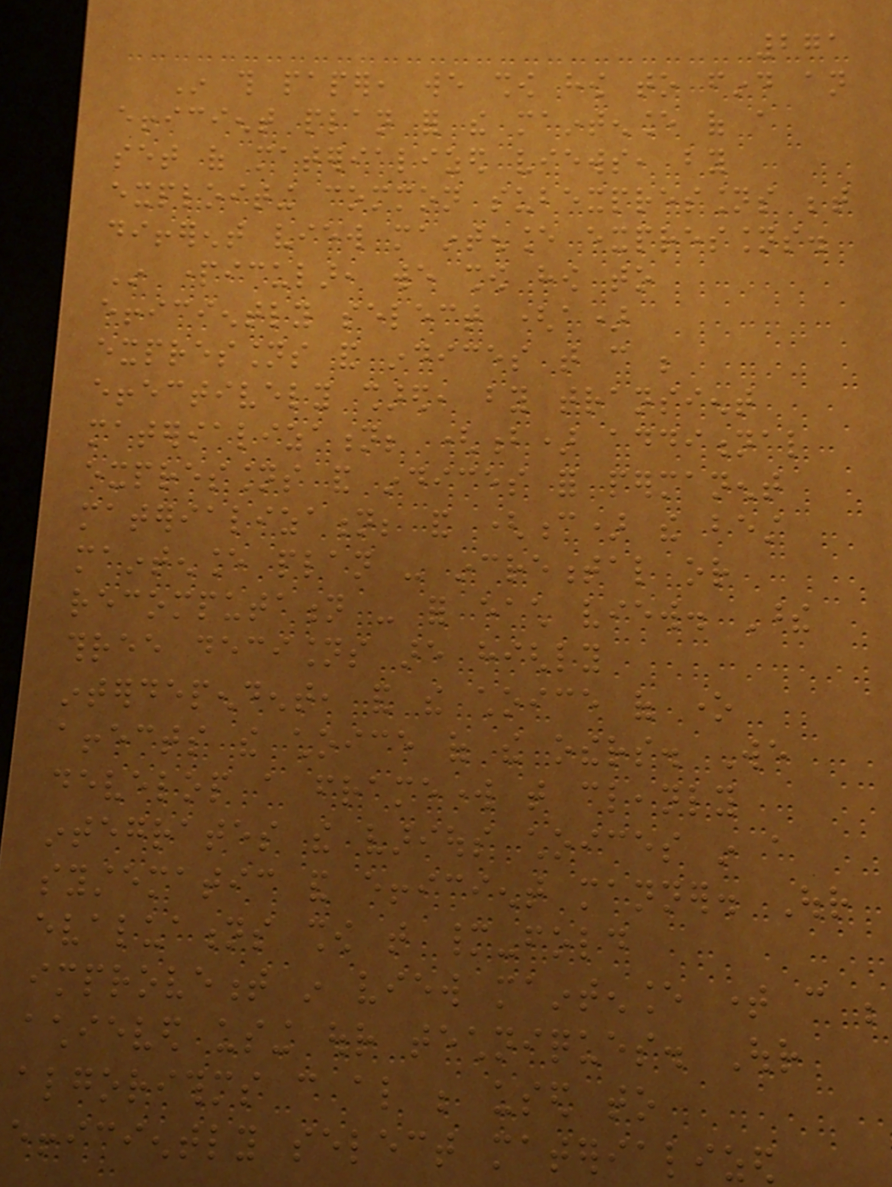271
In this paper, we show how to find an
efficient plan for the maintenance of a
set of materialized views, by
exploiting common subexpressions between
different view maintenance expressions.
In particular, we show how to
efficiently select (a)
expressions and indices that can be
effectively shared, by transient
materialization; (b) additional
expressions and indices for permanent
materialization; and (c) the best
maintenance plan - incremental or
recomputation - for each view. These
three decisions are highly
interdependent, and the choice of one
affects the choice of the others. We
develop a framework that cleanly
integrates the various choices in a
systematic and efficient manner. Our
evaluations show that many-fold
improvement in view maintenance time can be
achieved using our techniques. Our
algorithms can also be used to
efficiently select materialized
